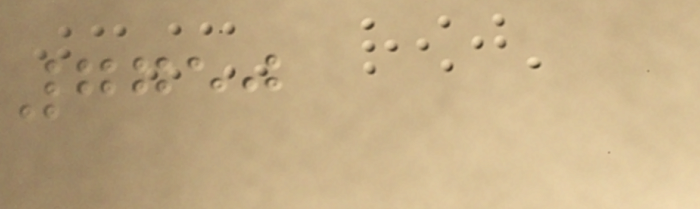7750
